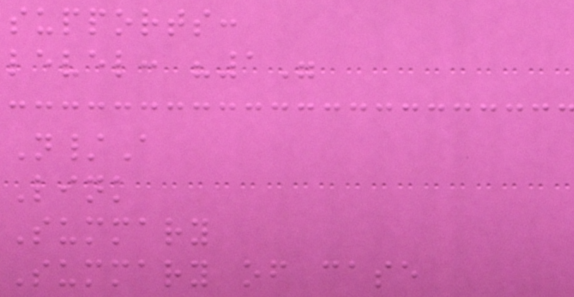supports:
level: "1"
N/A
Link
Summary
Summary of case
